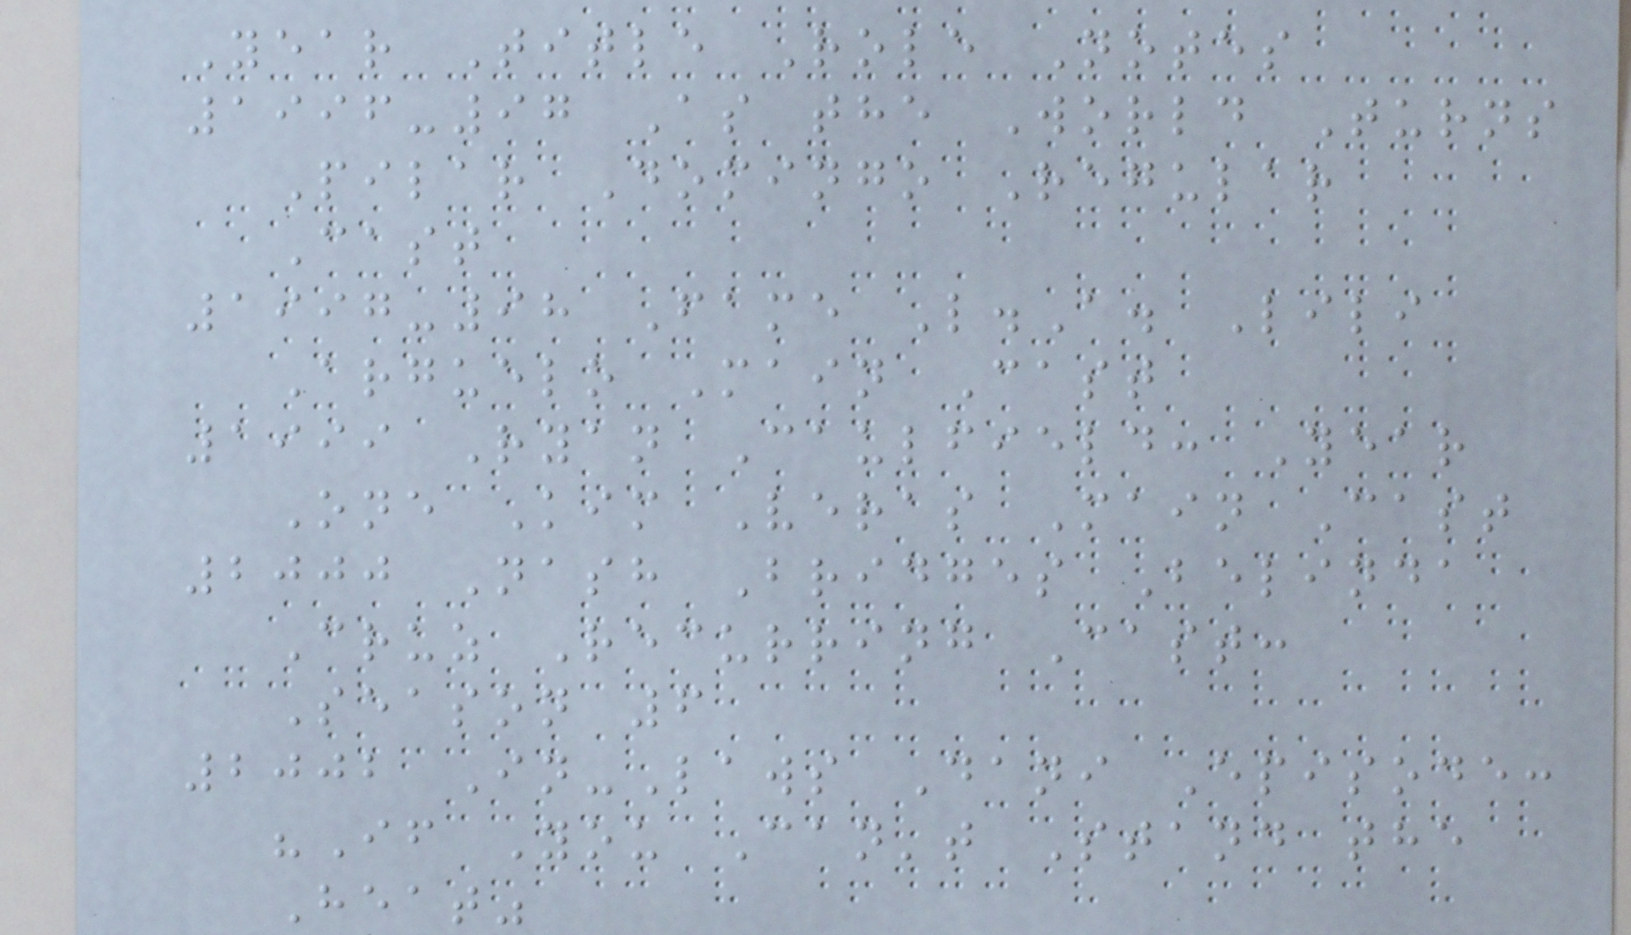Year Title Role Notes
1996-97 As the World Turns
Pilar Domingo Regular
Cast
1997-98 Fame L.A. Lili
Arguelo Main Cast
1999 Ryan Caulfield: Year
One Kim Veras Main Cast
2000 Nash Bridges Belinda
Cruz Recurring Cast:
Season 6
2002 In-Laws Dani Episode:
"If You Can't Stand the
Heat"
